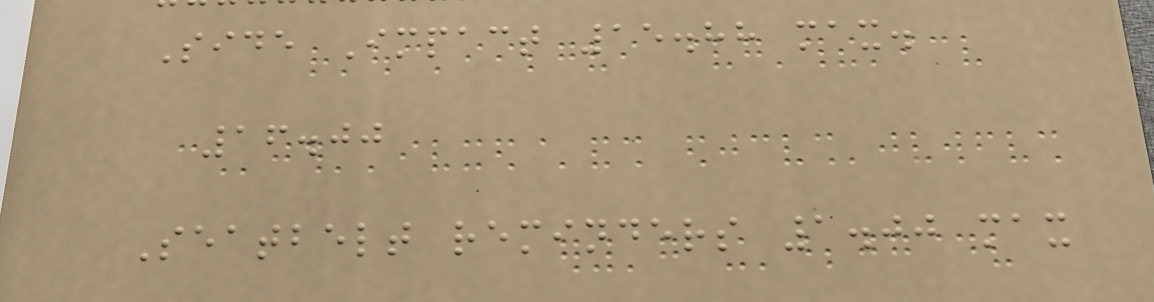Side Impact 15.88 max.
16.00
Seatbelt reminders 1.00 max
